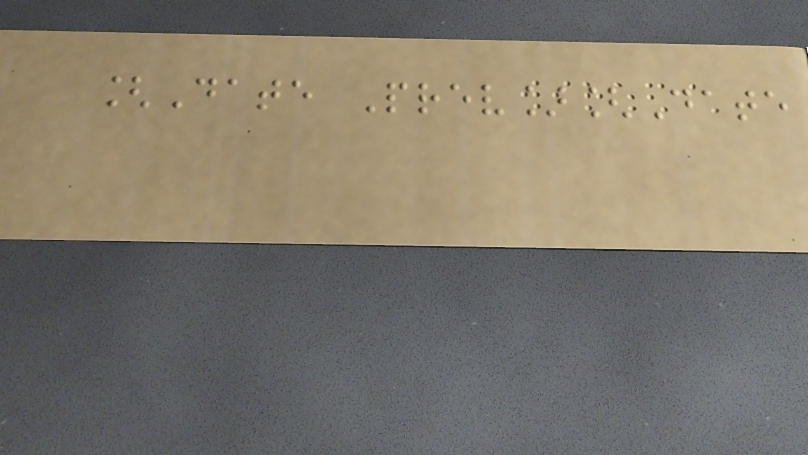[Date Prev][Date
